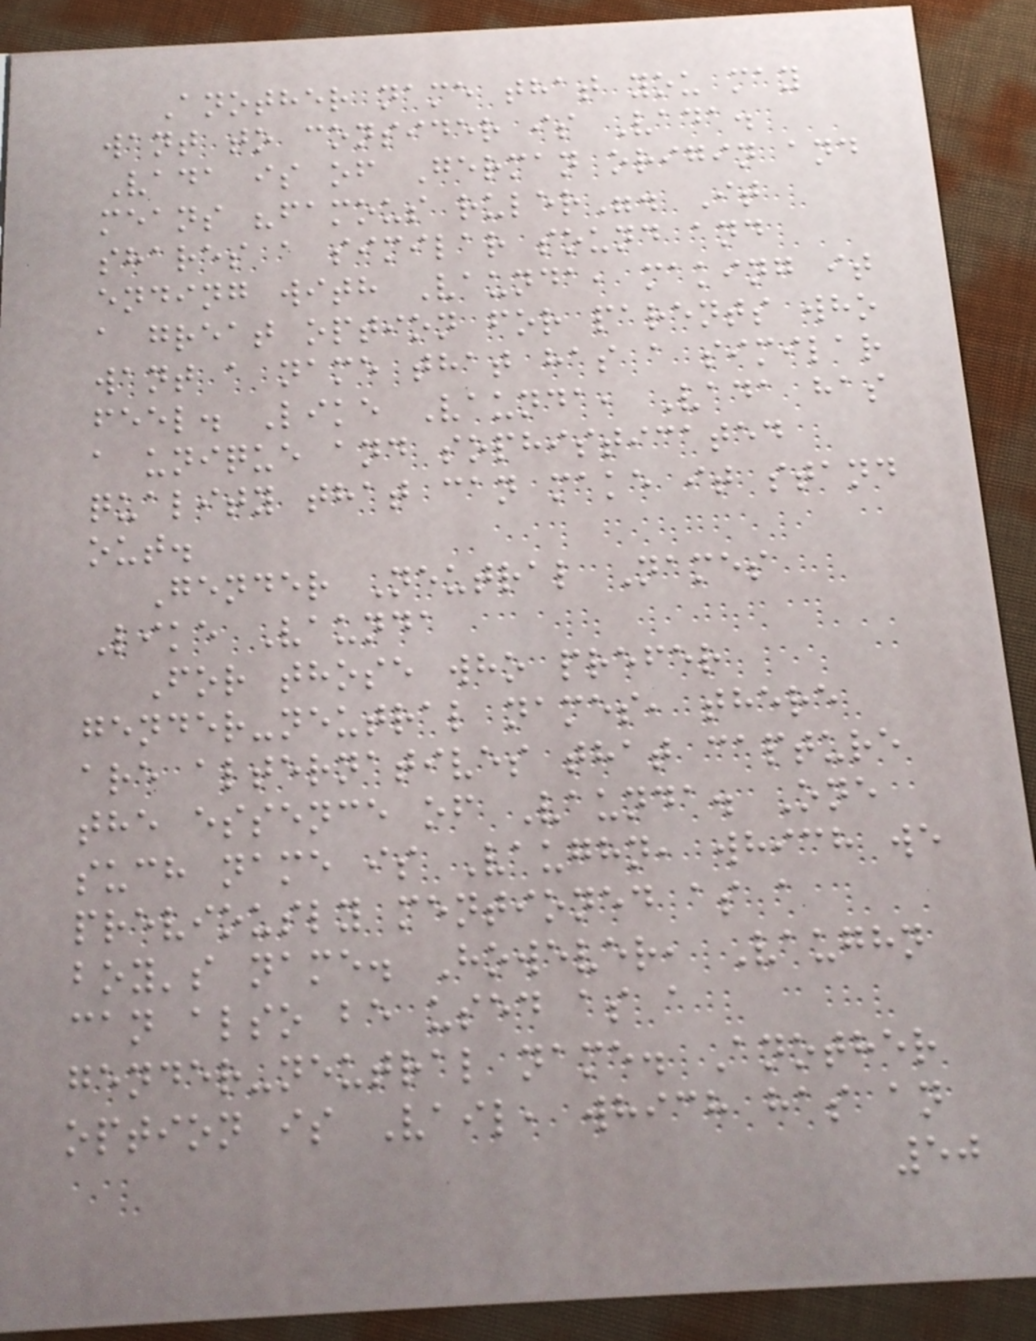Another name that you may
want to consider is Vada.
Vada is of German origin and
means "famous ruler". It
shares a similar sound and
ending with Vaunda, making it
a great option for parents who
want a name that has a similar
feel. Like Vaunda, Vada has
a unique and sophisticated
quality that can make it stand
out.
Gender Neutral Names
Like Vaunda
For those who prefer
gender-neutral names, there
are alternatives that capture
the essence of Vaunda. One
such name is Vaughn, which we
previously mentioned as a
boy's name. However, Vaughn
can also be used as a
gender-neutral name. Another
option is Vail, which has an
50
